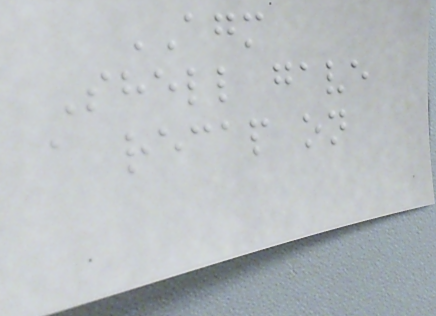AGM
Shell gave
a recap on
